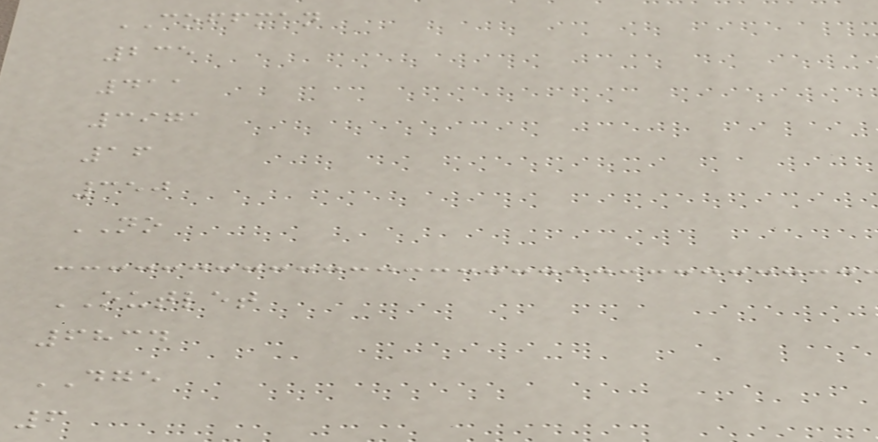COFFMAN
235
411
3971
16
350
NO
OUTLET
6834
DGE
6
